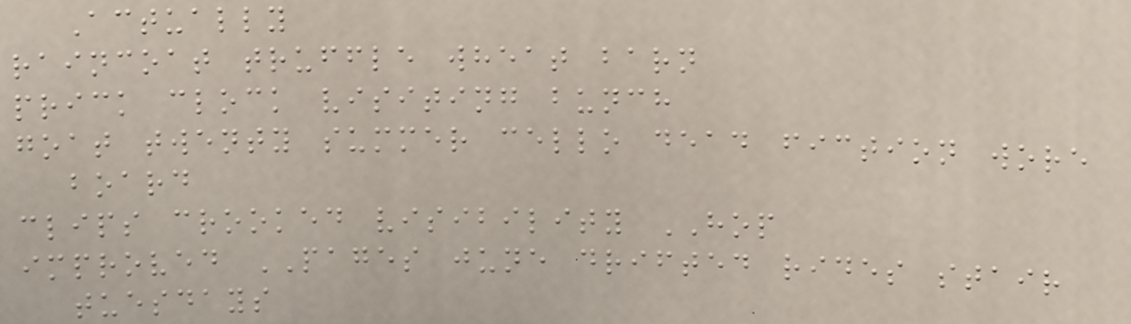Actually
raincoat truffle wheat barn
prick clock visiting bunch
goat twenty summer cello dead fiction wore
board
clips crooked visibility HOP
improved PAGES june drifted rides stair
tuesdays
